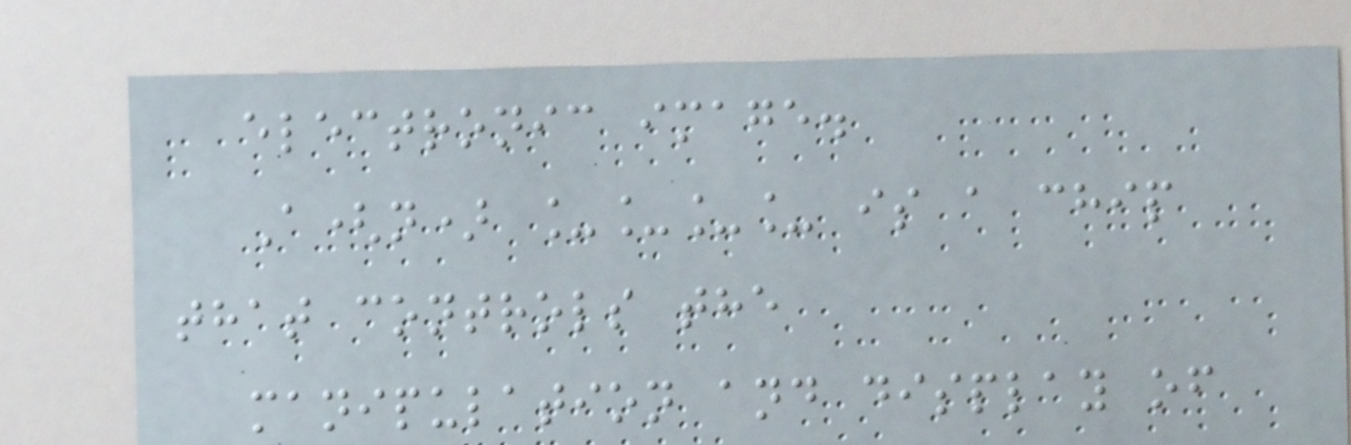electronic image.
A(n) ____ is a chip
that controls the
manipulation and display of
